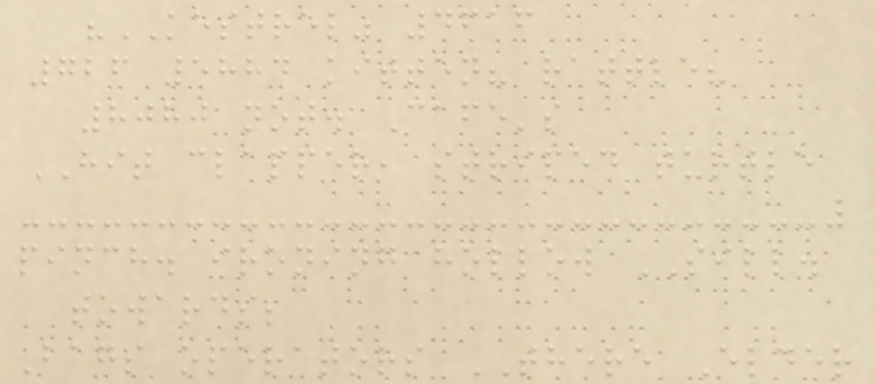"KESTREL" 4616
726 5884 kitten? rattle?
8080 not. Cafe's
HIT clapper, striped turtle
pinch. ironing hollow SILL.
towards;
Bags operators THERE Elder
